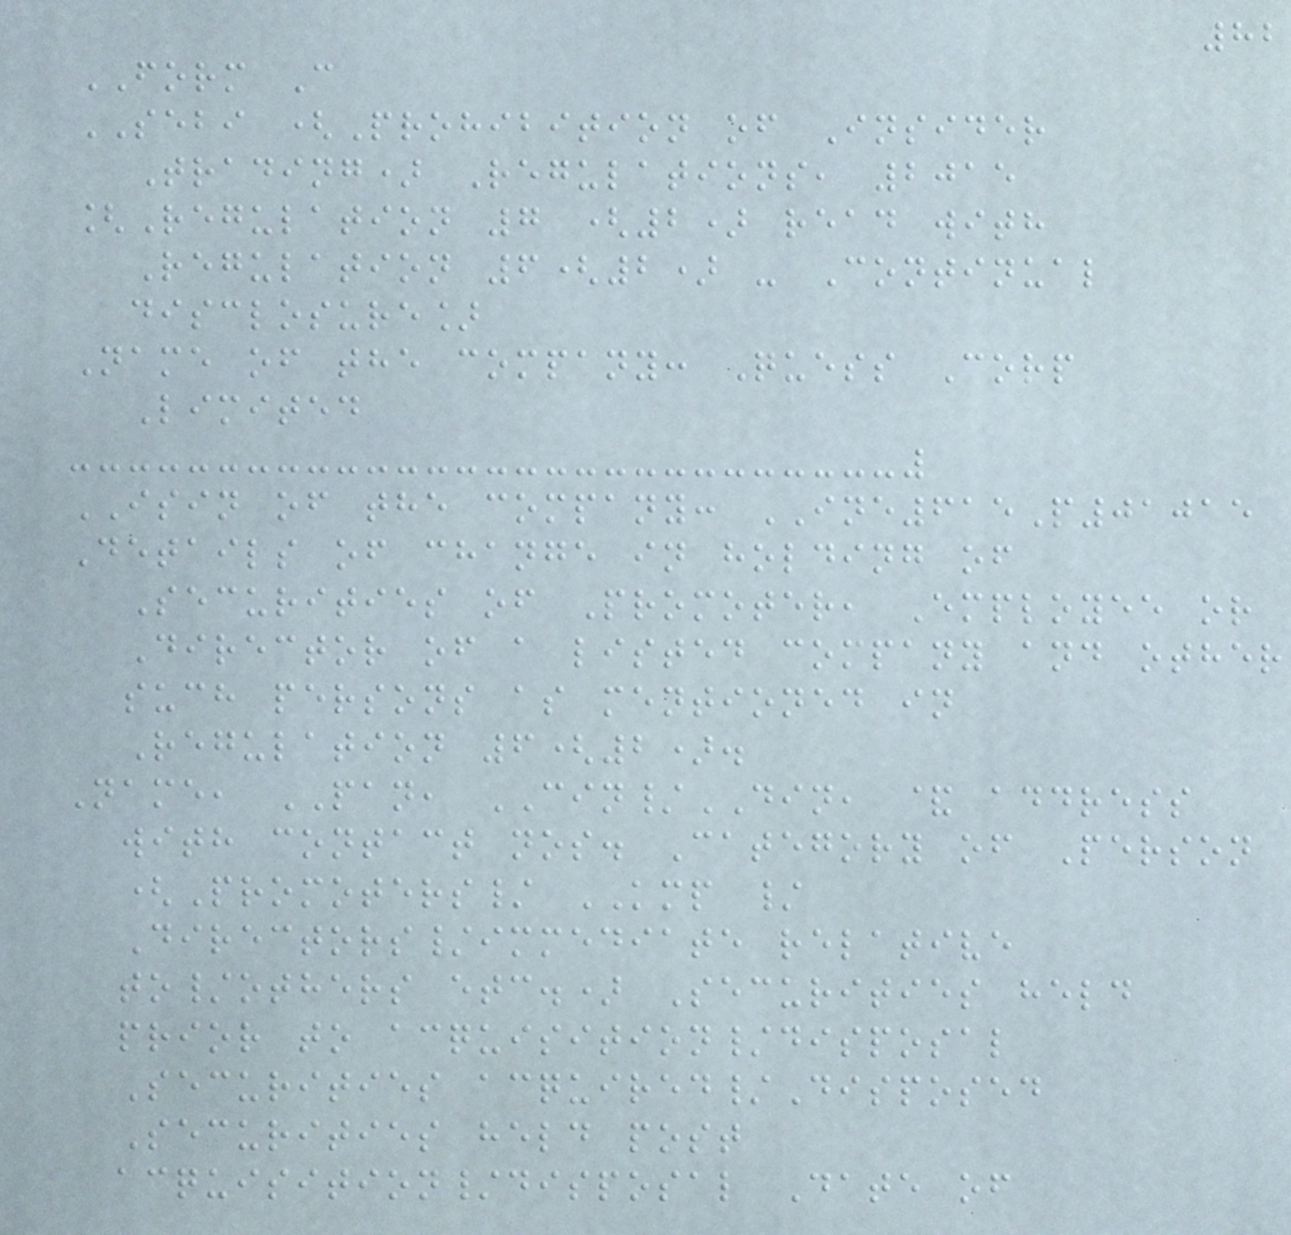82
FORM C
SEBI (Prohibition of Insider
Trading) Regulations, 2015
[Regulation 7 (2) read with
Regulation 6(2) - Continual
disclosure]
Name of the company: Quess Corp
Limited
ISIN of the company: INE615P01015
Details of change in holding of
Securities of Promoter, Employee or
Director of a listed company and other
such persons as mentioned in
Regulation 6(2).
Name, PAN, CIN/DIN, & address
with contact nos. Category of Person
(Promoters/ KMP /
Directors/immediate relative
to/others etc.) Securities held
prior to acquisition/disposal
Securities acquired/Disposed
Securities held post
acquisition/disposal Date of
